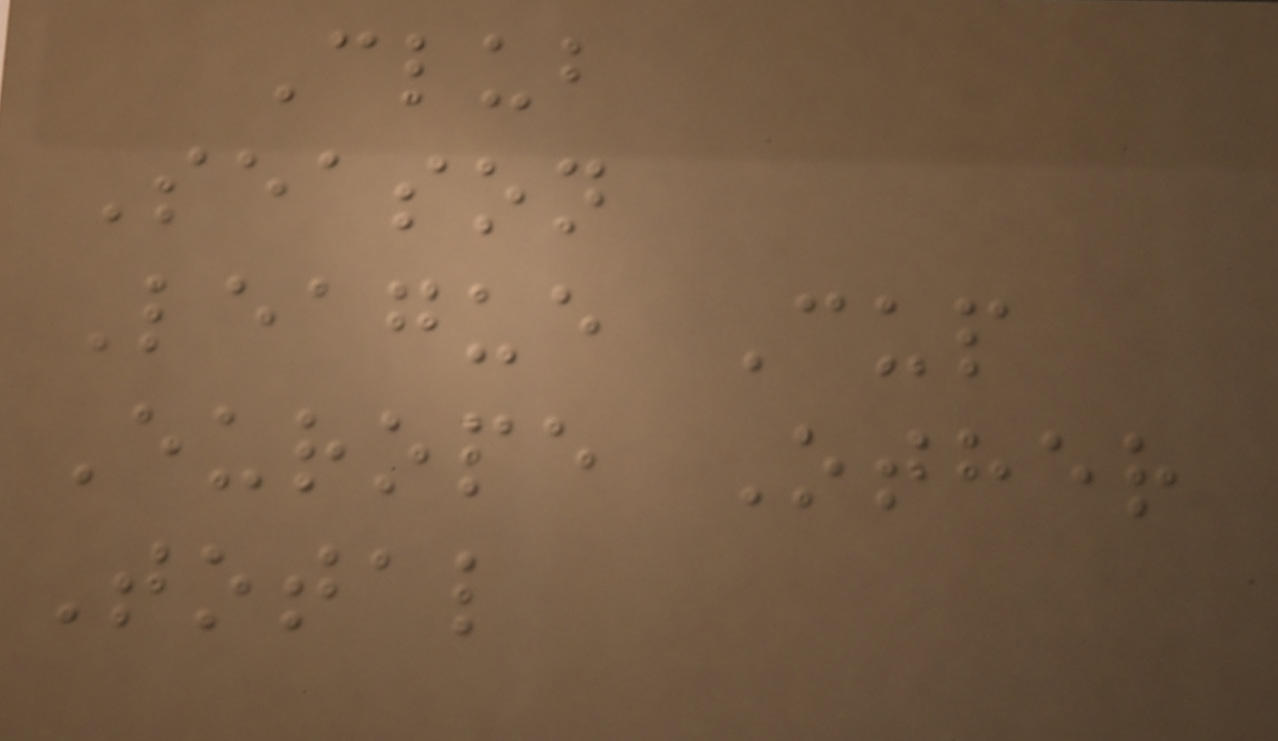Club
Season
League Cup
Europe Other
Total
